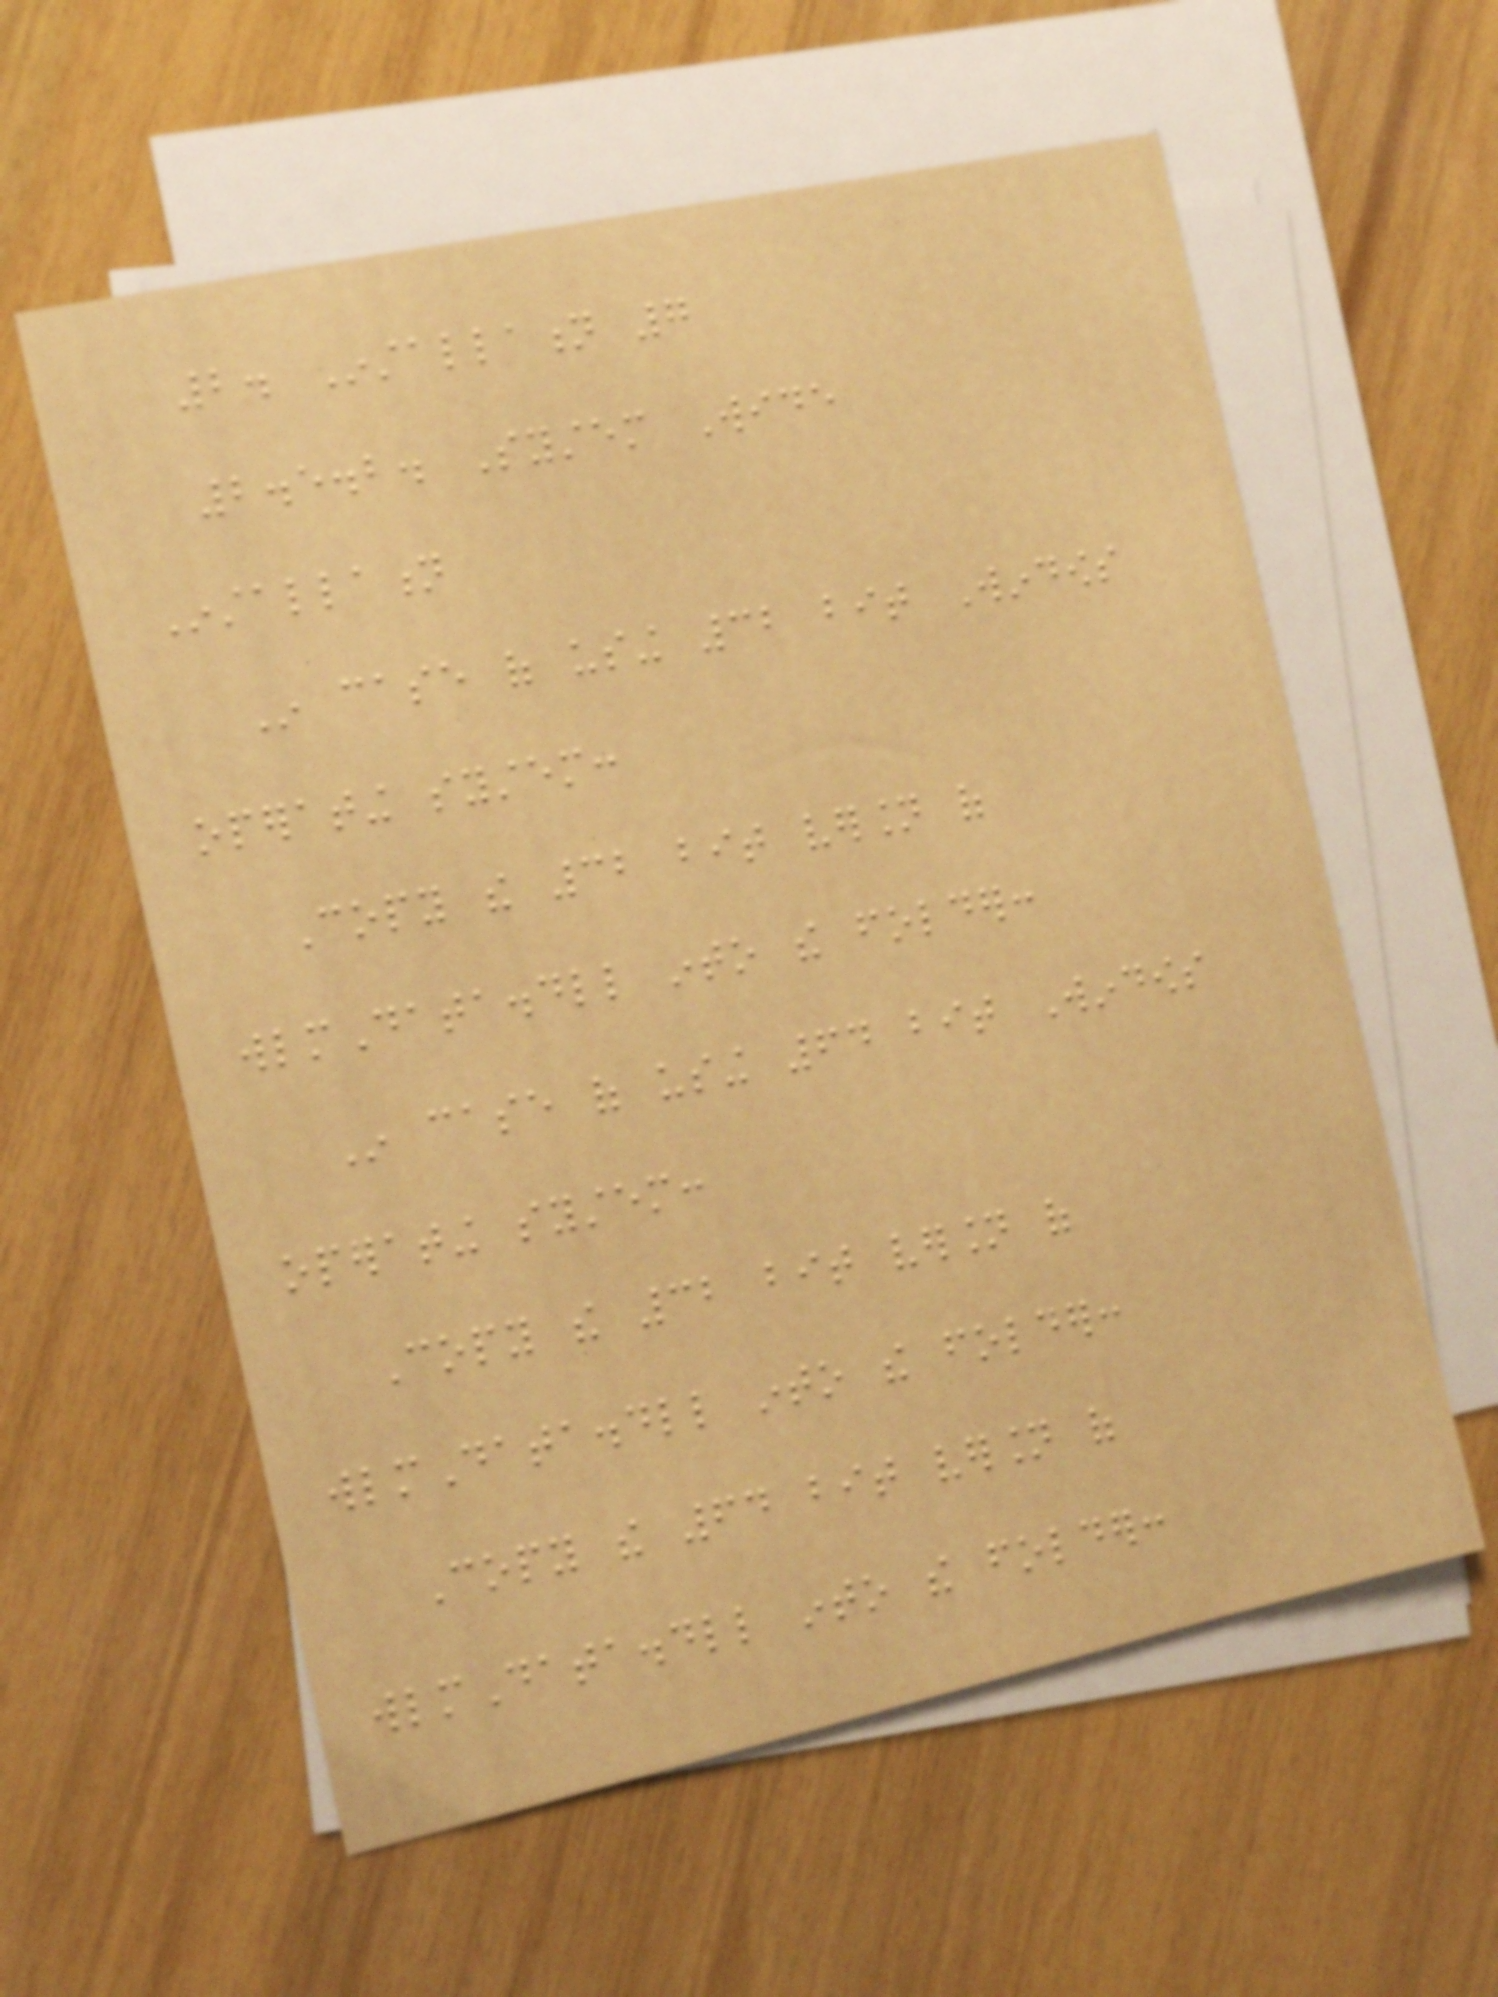2. Installation 7
2.5.2. System Wide
Installation
In case of using 32 bit Windows
operating system:
Copy the 32 bit version of
wlmData.dll into the folder:
In case of using 64 bit Windows
operating system:
Copy the 32 bit version of
wlmData.dll into the folder:
Copy the 64 bit version of
wlmData.dll into the folder:
